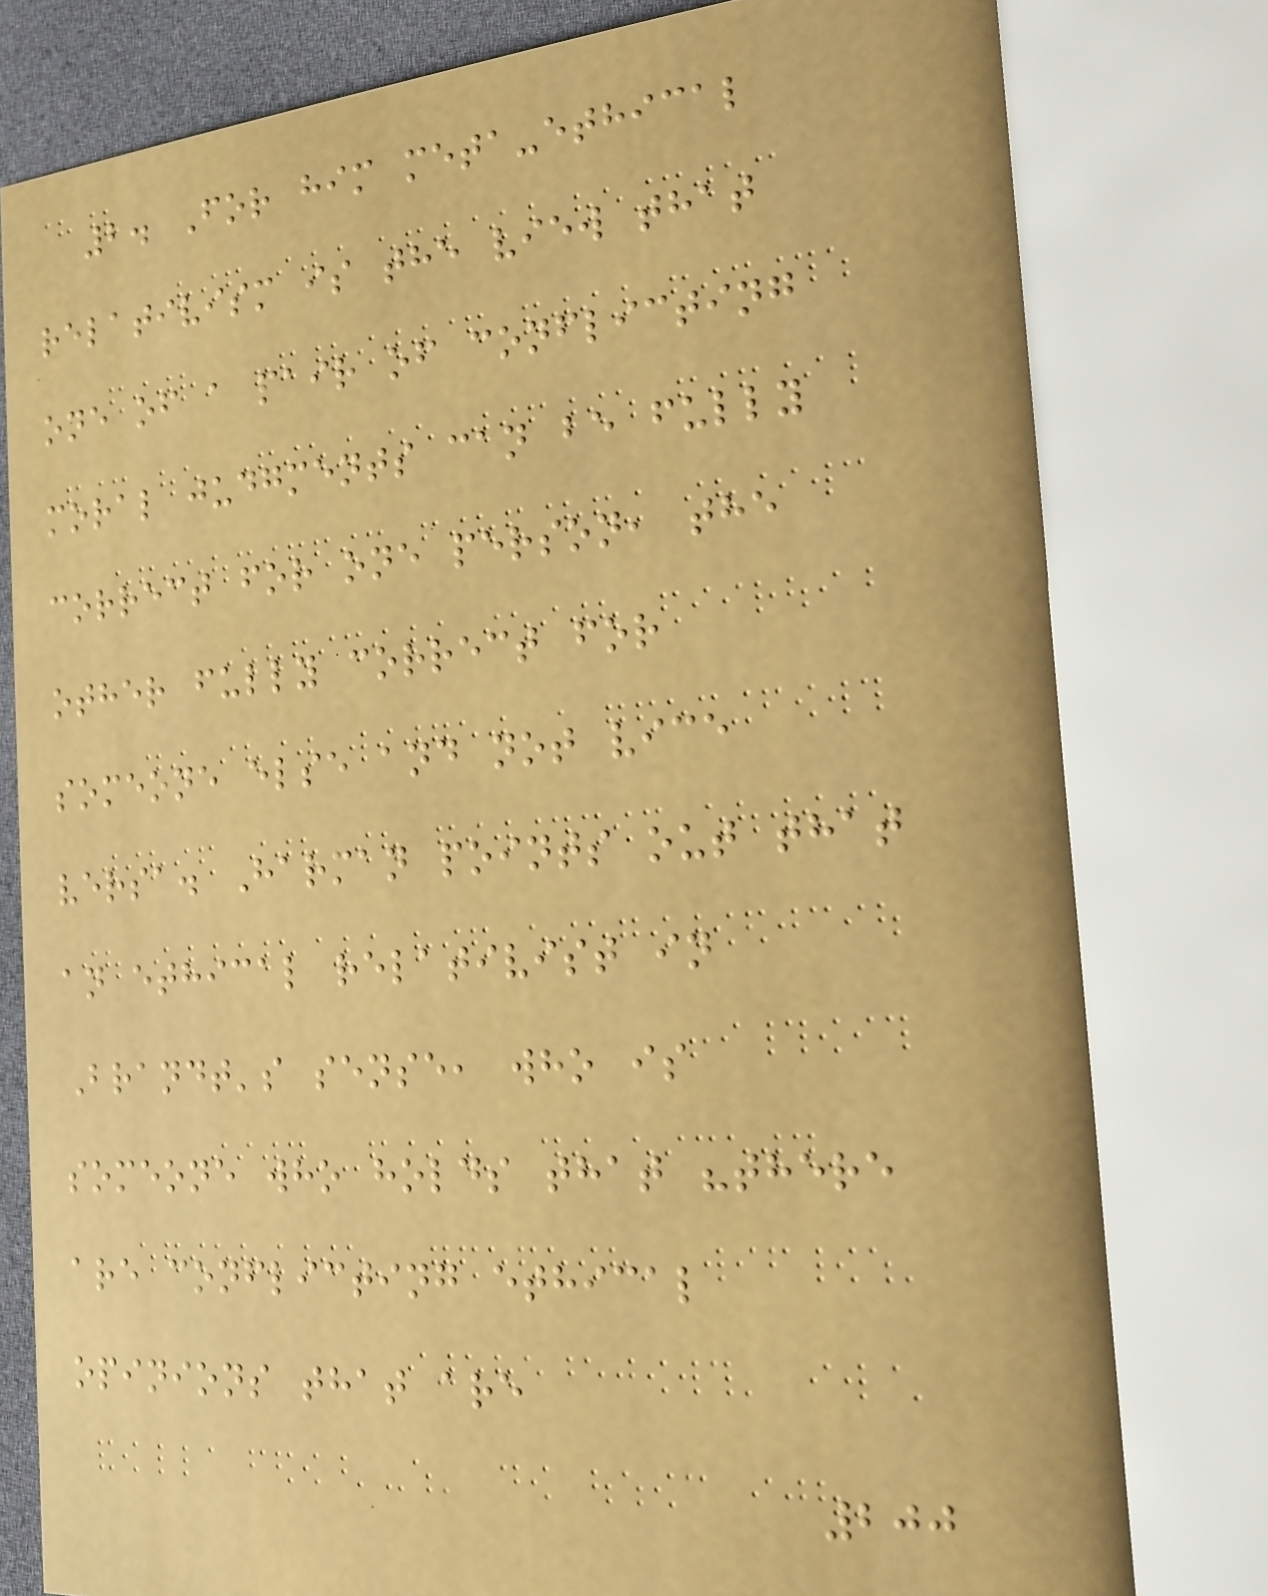2. For him meta-ethical
relativism is the view that
one of a pair of conflicting
moral judgments can be fully
correct for one person, the
other fully correct for
someone else and not vice
versa. Harman points out that
an ethical relativist in
Brandt's sense, who is
someone who holds that "there
are conflicting ethical
opinions that are
200
